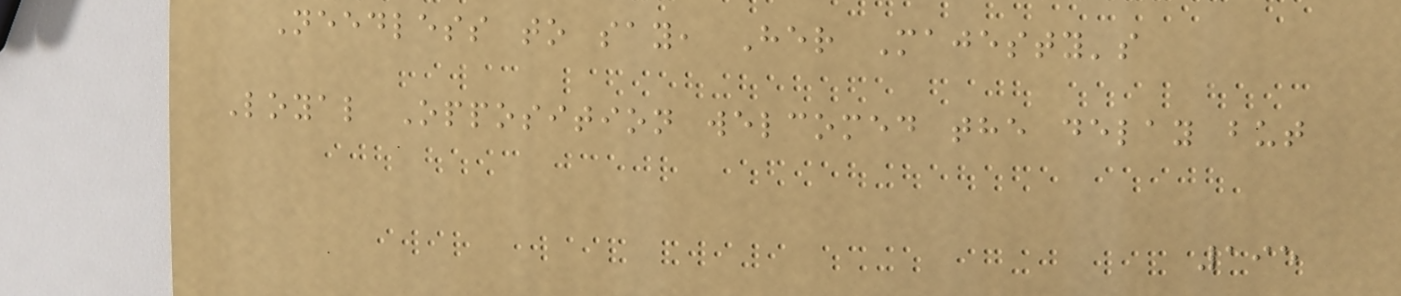Needless to say, Her Majesty's
Loyal Opposition welcomed the delay but
195
